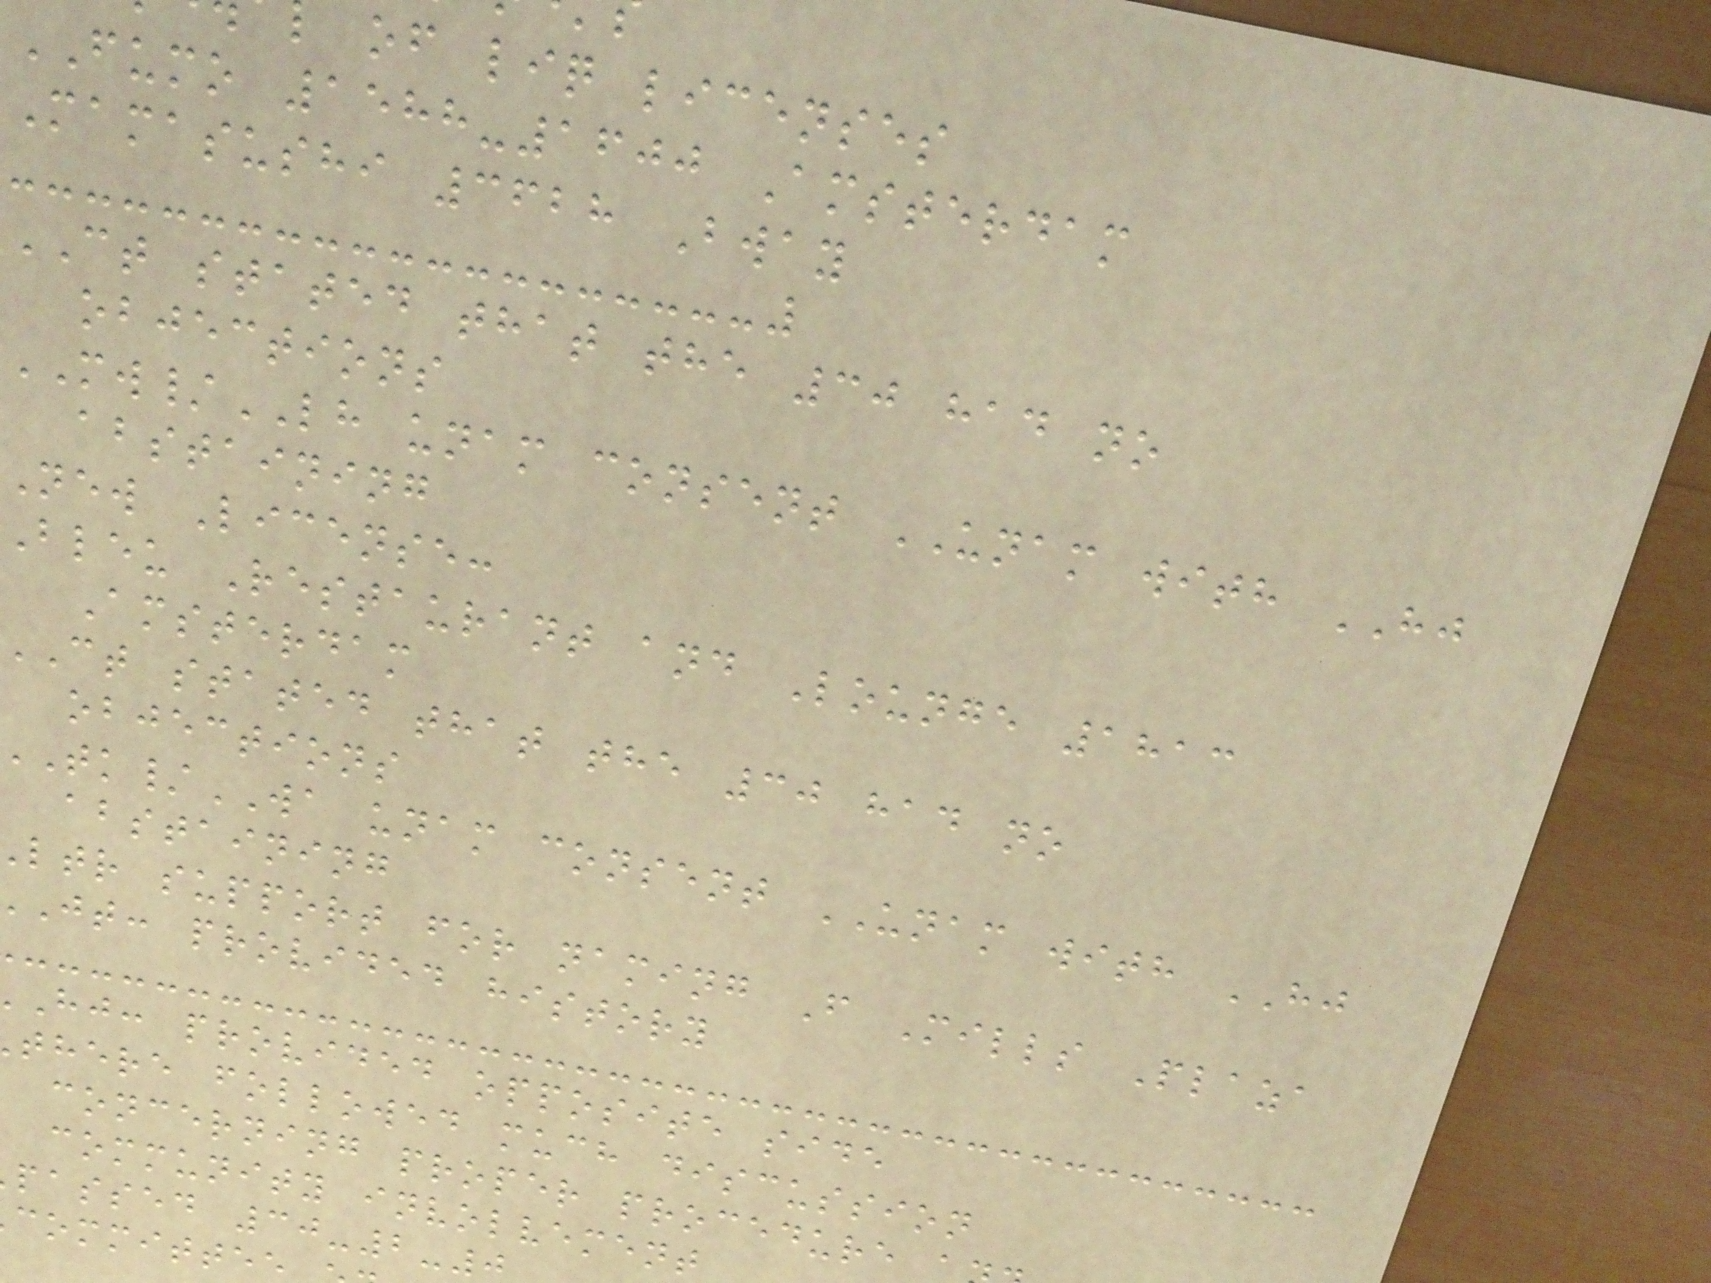of liq licenses
FUMO 1588-1600 Amsterdam
Mamasushi 3628 Bway
CT stated that the 30 had no
objections
MW/LH unam consent UNAM with HJ
abstaining
New License:
Bleu Restaurant and Lounge 1813
Amsterdam
ct stated that the 30 had no
objections
/WA unam consent UNAM with HJ
abstaining
ltr support for naming F Mills Plaza
jt: provided history
hj: provided opposite side
there followed much discussion
concerning proper procedure
community involvement
passed 30-2-
